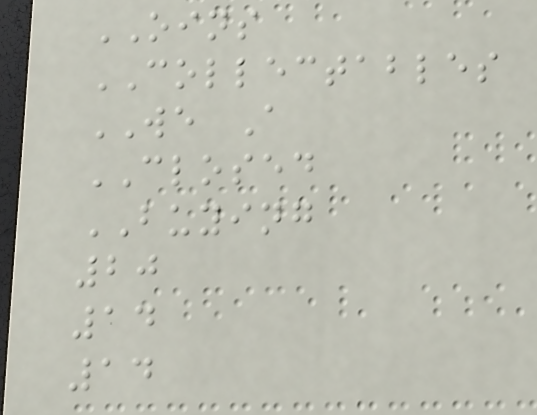OINS
COLLECTABLES
WE A
CLOSED
BUYING
20
14
14
